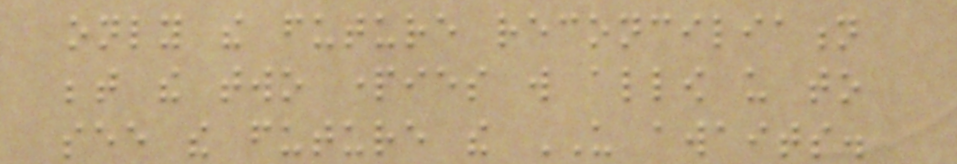only the future reconciliation
between the two parties will allow us to
see the future the US awaits.
